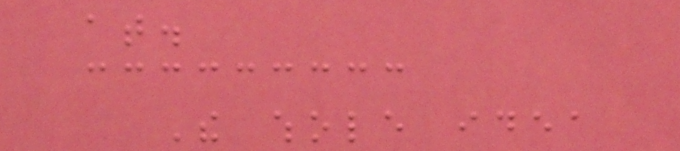at.
The whole idea
